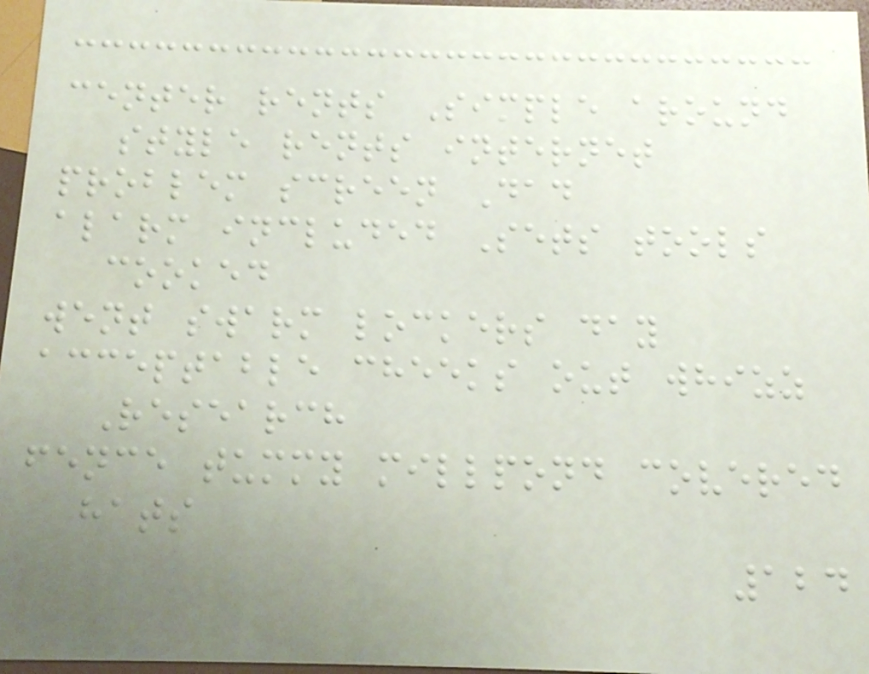center rents Simple around
style rents internet
problem screen Dad
alarm included Sets tools
cooked
went swarm lockers day
acceptable cheeks out whizz
Research
fence tummy millpond covered
hats
124
